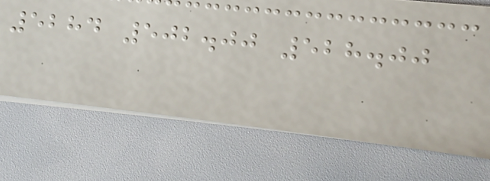5284 502.00 528.00
